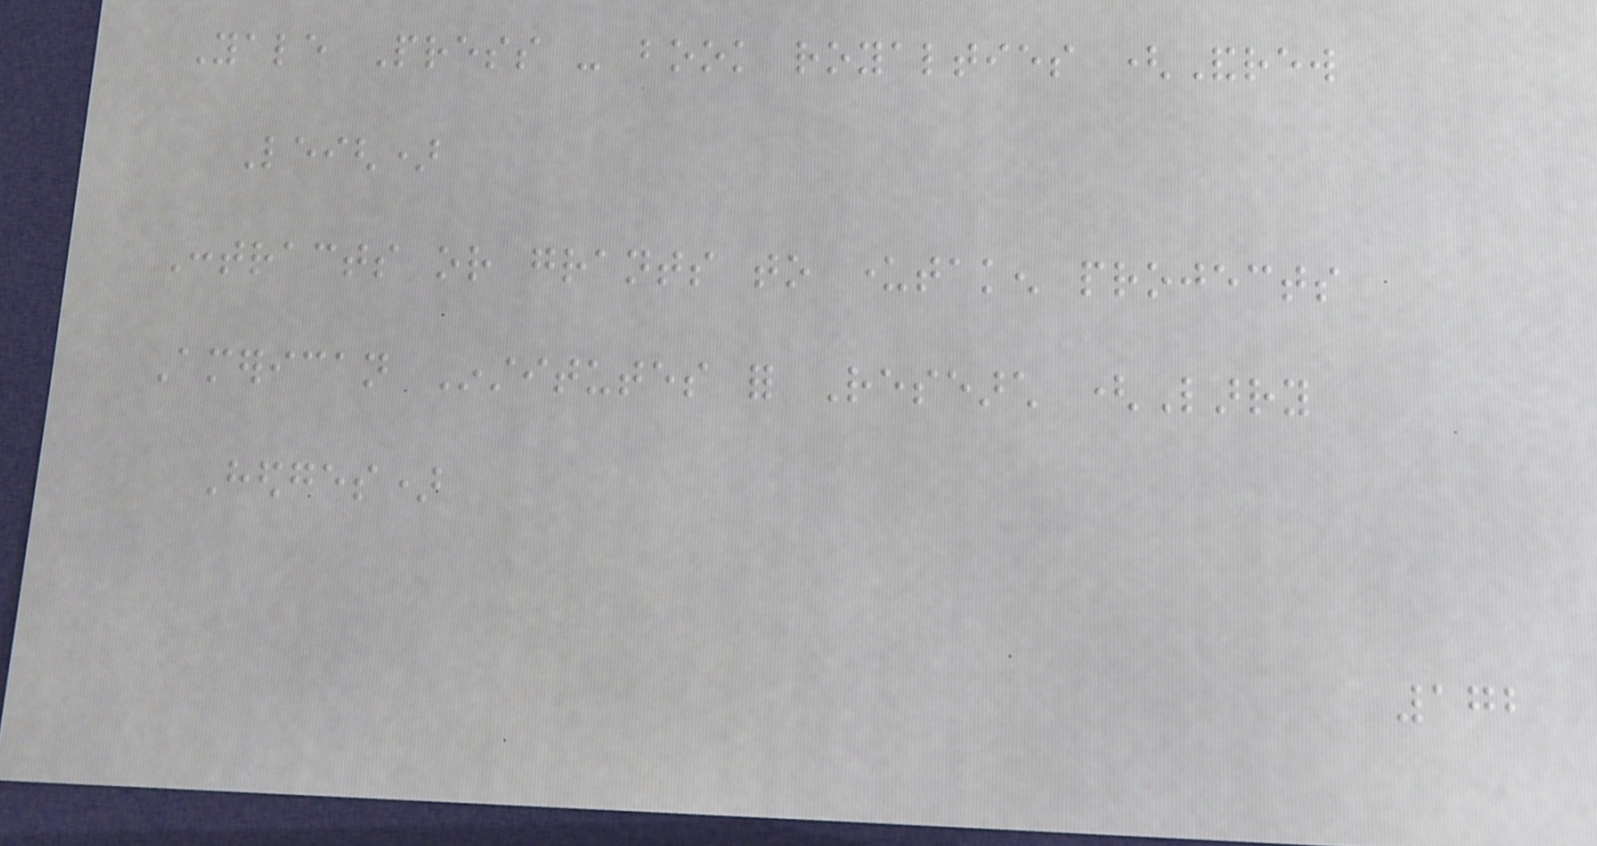Yale Press - book royalties (Andrew
Leigh)
Contracts or grants to undertaken projects
American Institutes for Research (Larry
Hedges)
172
